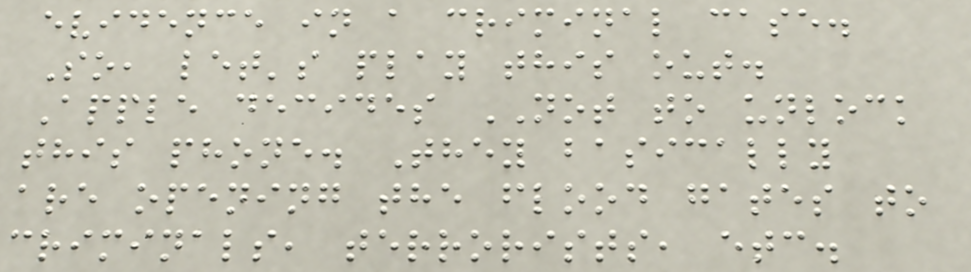evidence in a criminal case.
So, let's play this out.
Apple decides NOT to unlock
this phone. They basically
are opening the flood gates to
criminals, terrorists, etc.
